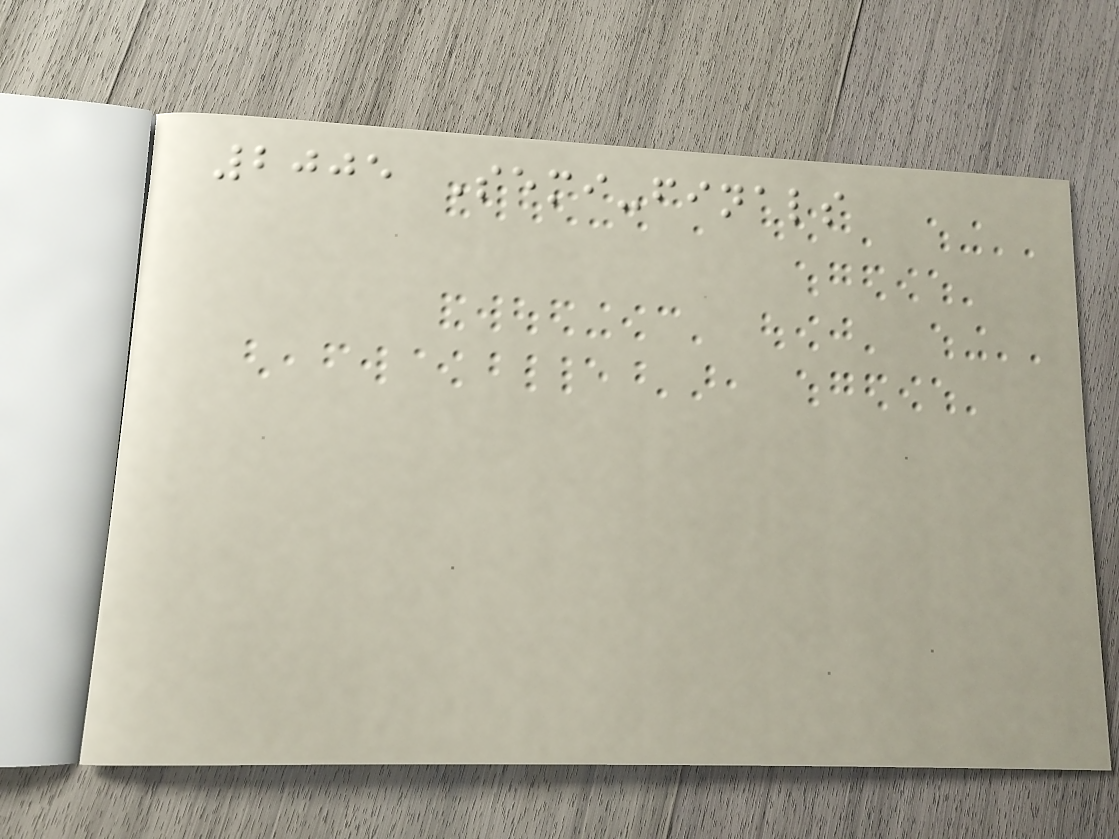2005 Semi-finals
